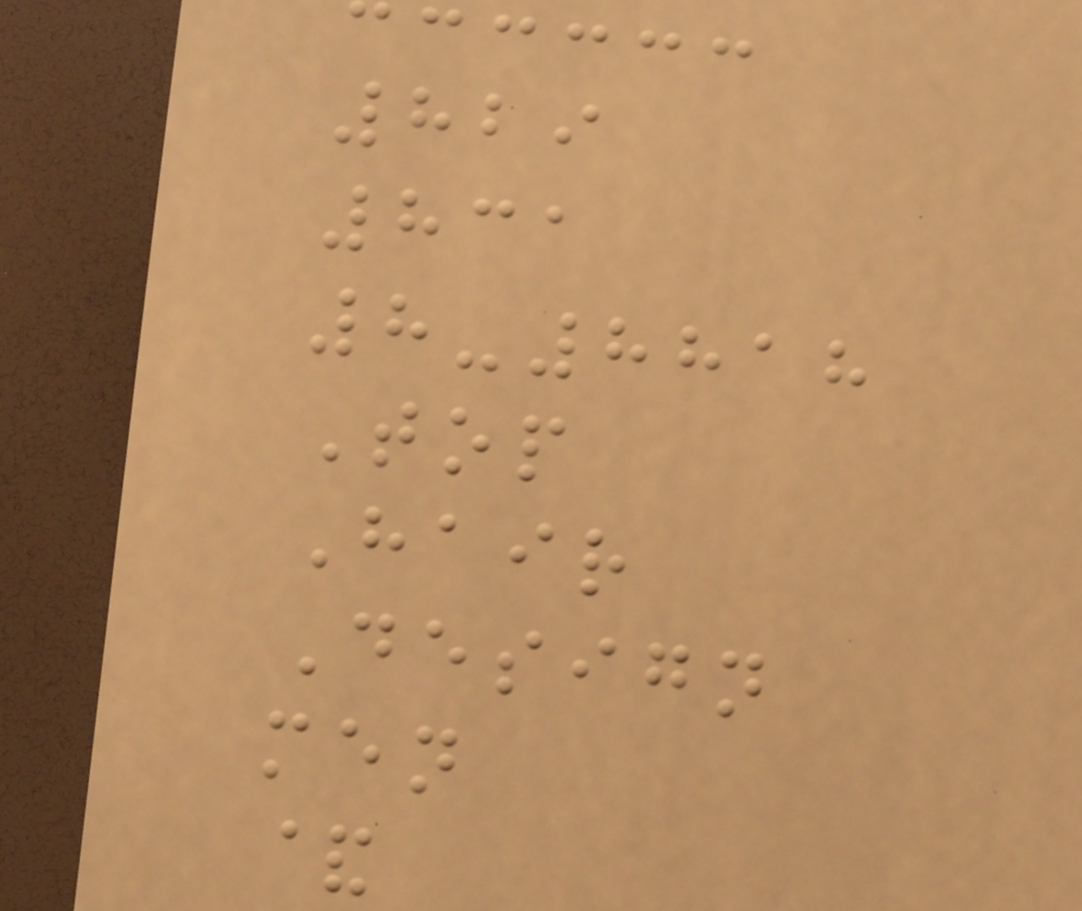829
831
8-8818
Top
Hair
Design
men
&
